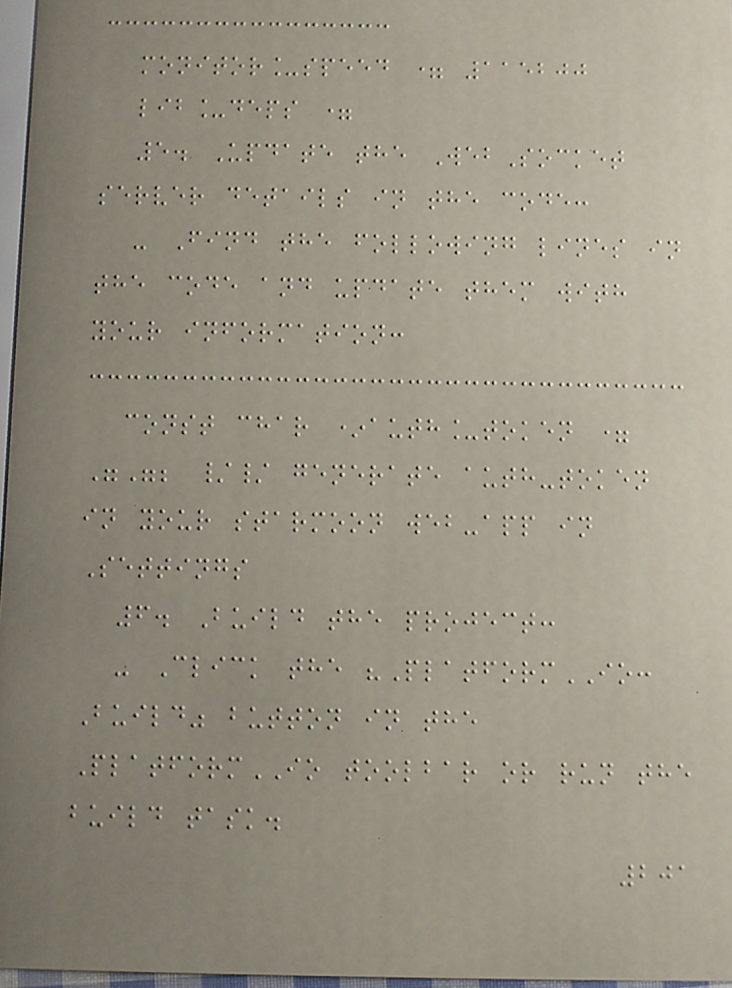monitor_speed = 115200
lib_deps =
5. Update the WebSocket
server details in the code:
- Find the following lines in
the code and update them with
your information:
const char *auth_token =
""; // generate auth-token
in your starmoon web-app in
Settings
6. Build the project:
- Click the "PlatformIO:
Build" button in the
PlatformIO toolbar or run the
build task.
201
